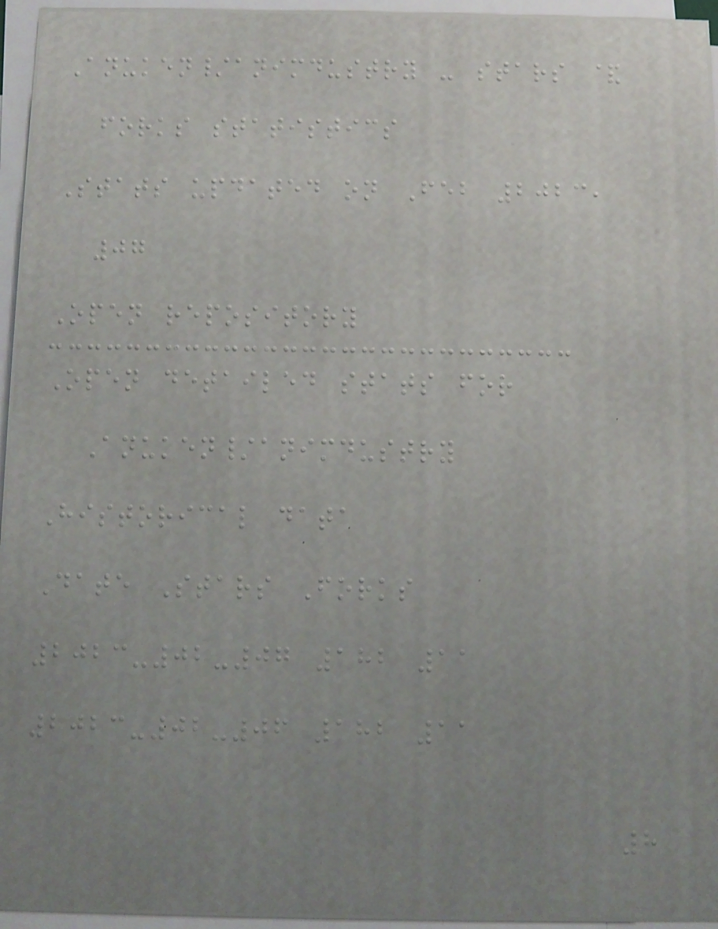Anuken/animdustry - stars &
forks statistics
Stats updated on Feb 2023,
07
Open repository
Open detailed stats for
Anuken/animdustry
Historical data
Date Stars Forks
2023-02-07 182 11
2023-02-06 182 11
8
